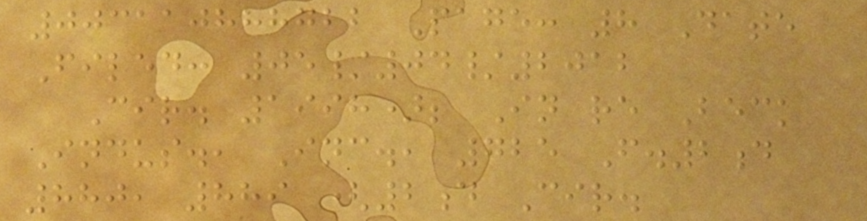003110888722 Page: 8 Date
Filed: 05/04/2012
Cir. 1998); In re Beck
Indus., Inc., 725 F.2d
880, 889 (2d Cir.
